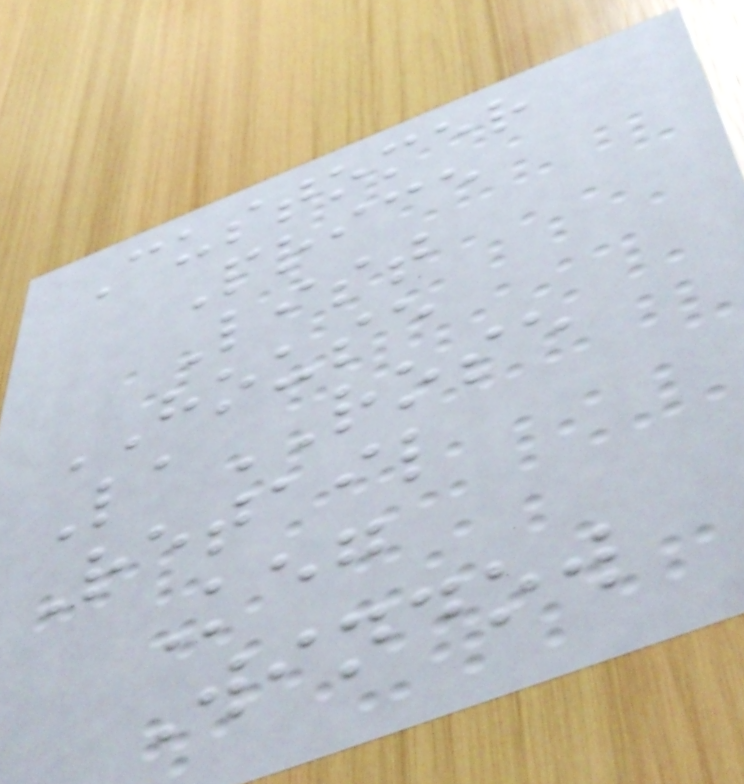Customer
Price
List
HOUSE
LaROSE
Retail
Keg
Window
